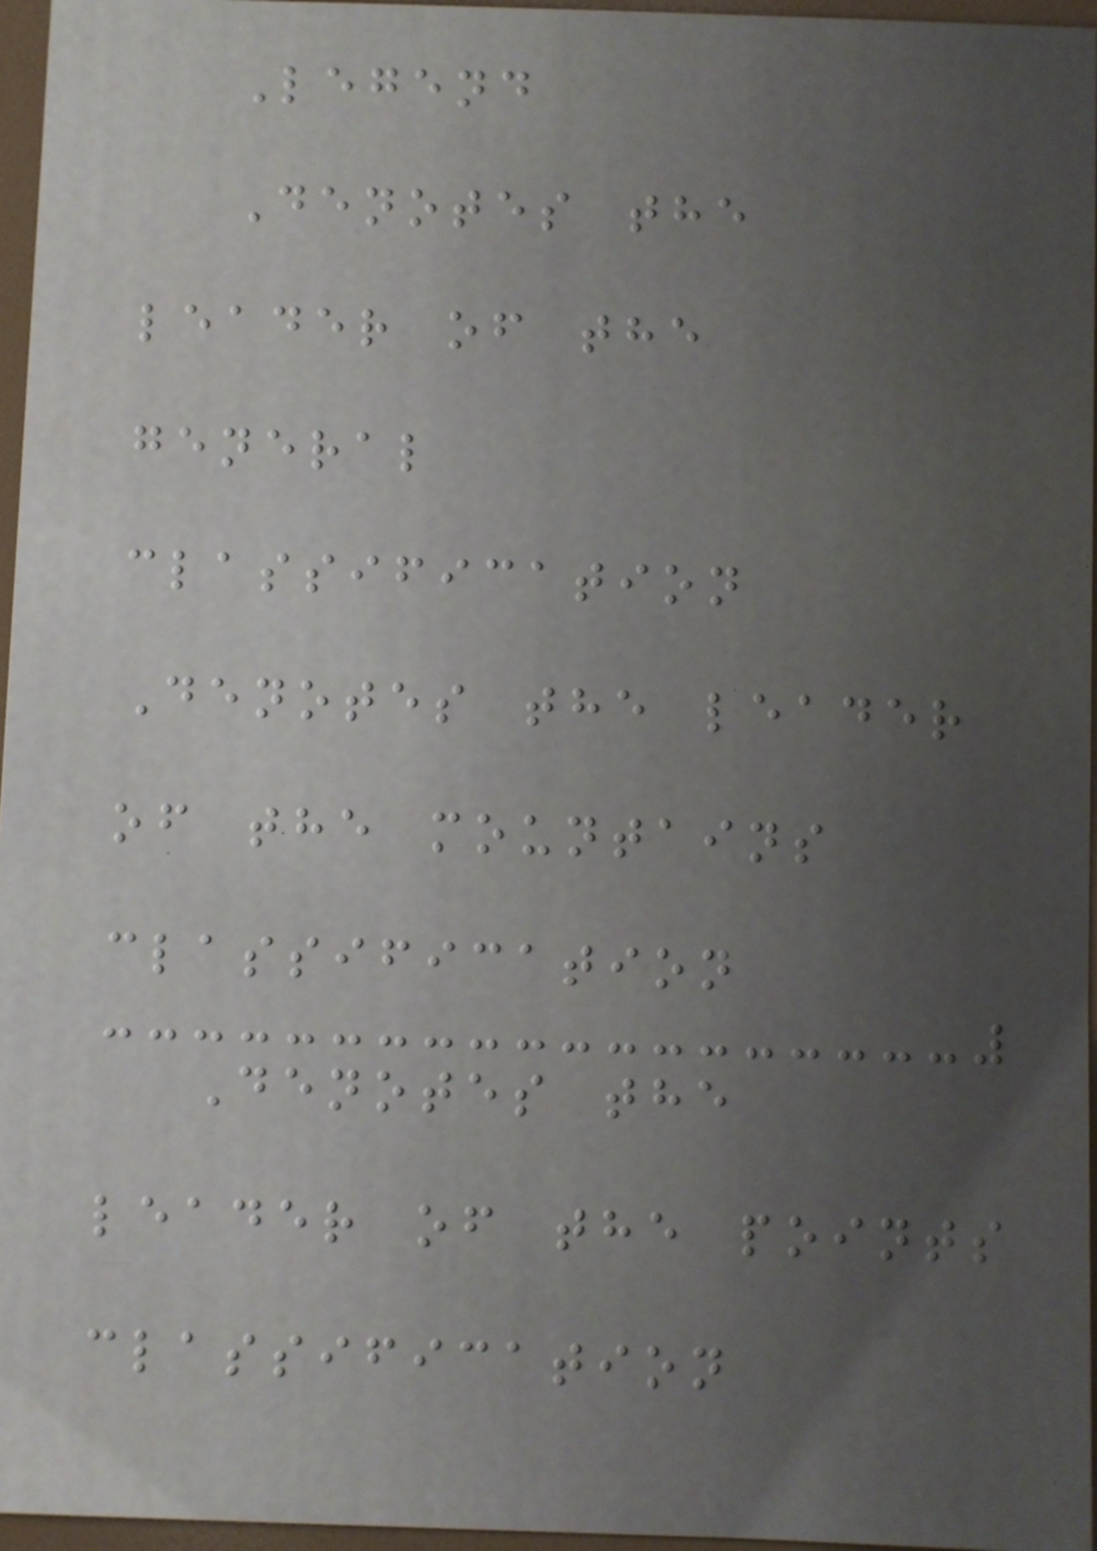Legend
Denotes the
leader of the
general
classification
Denotes the leader
of the mountains
classification
Denotes the
leader of the points
classification
